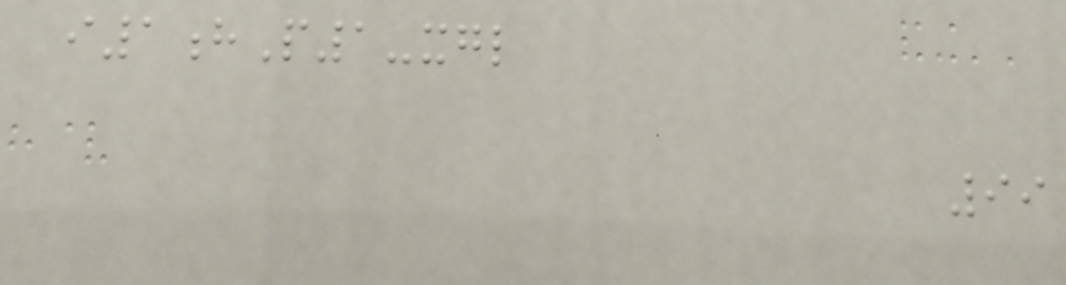i1hP1-xgl
99
